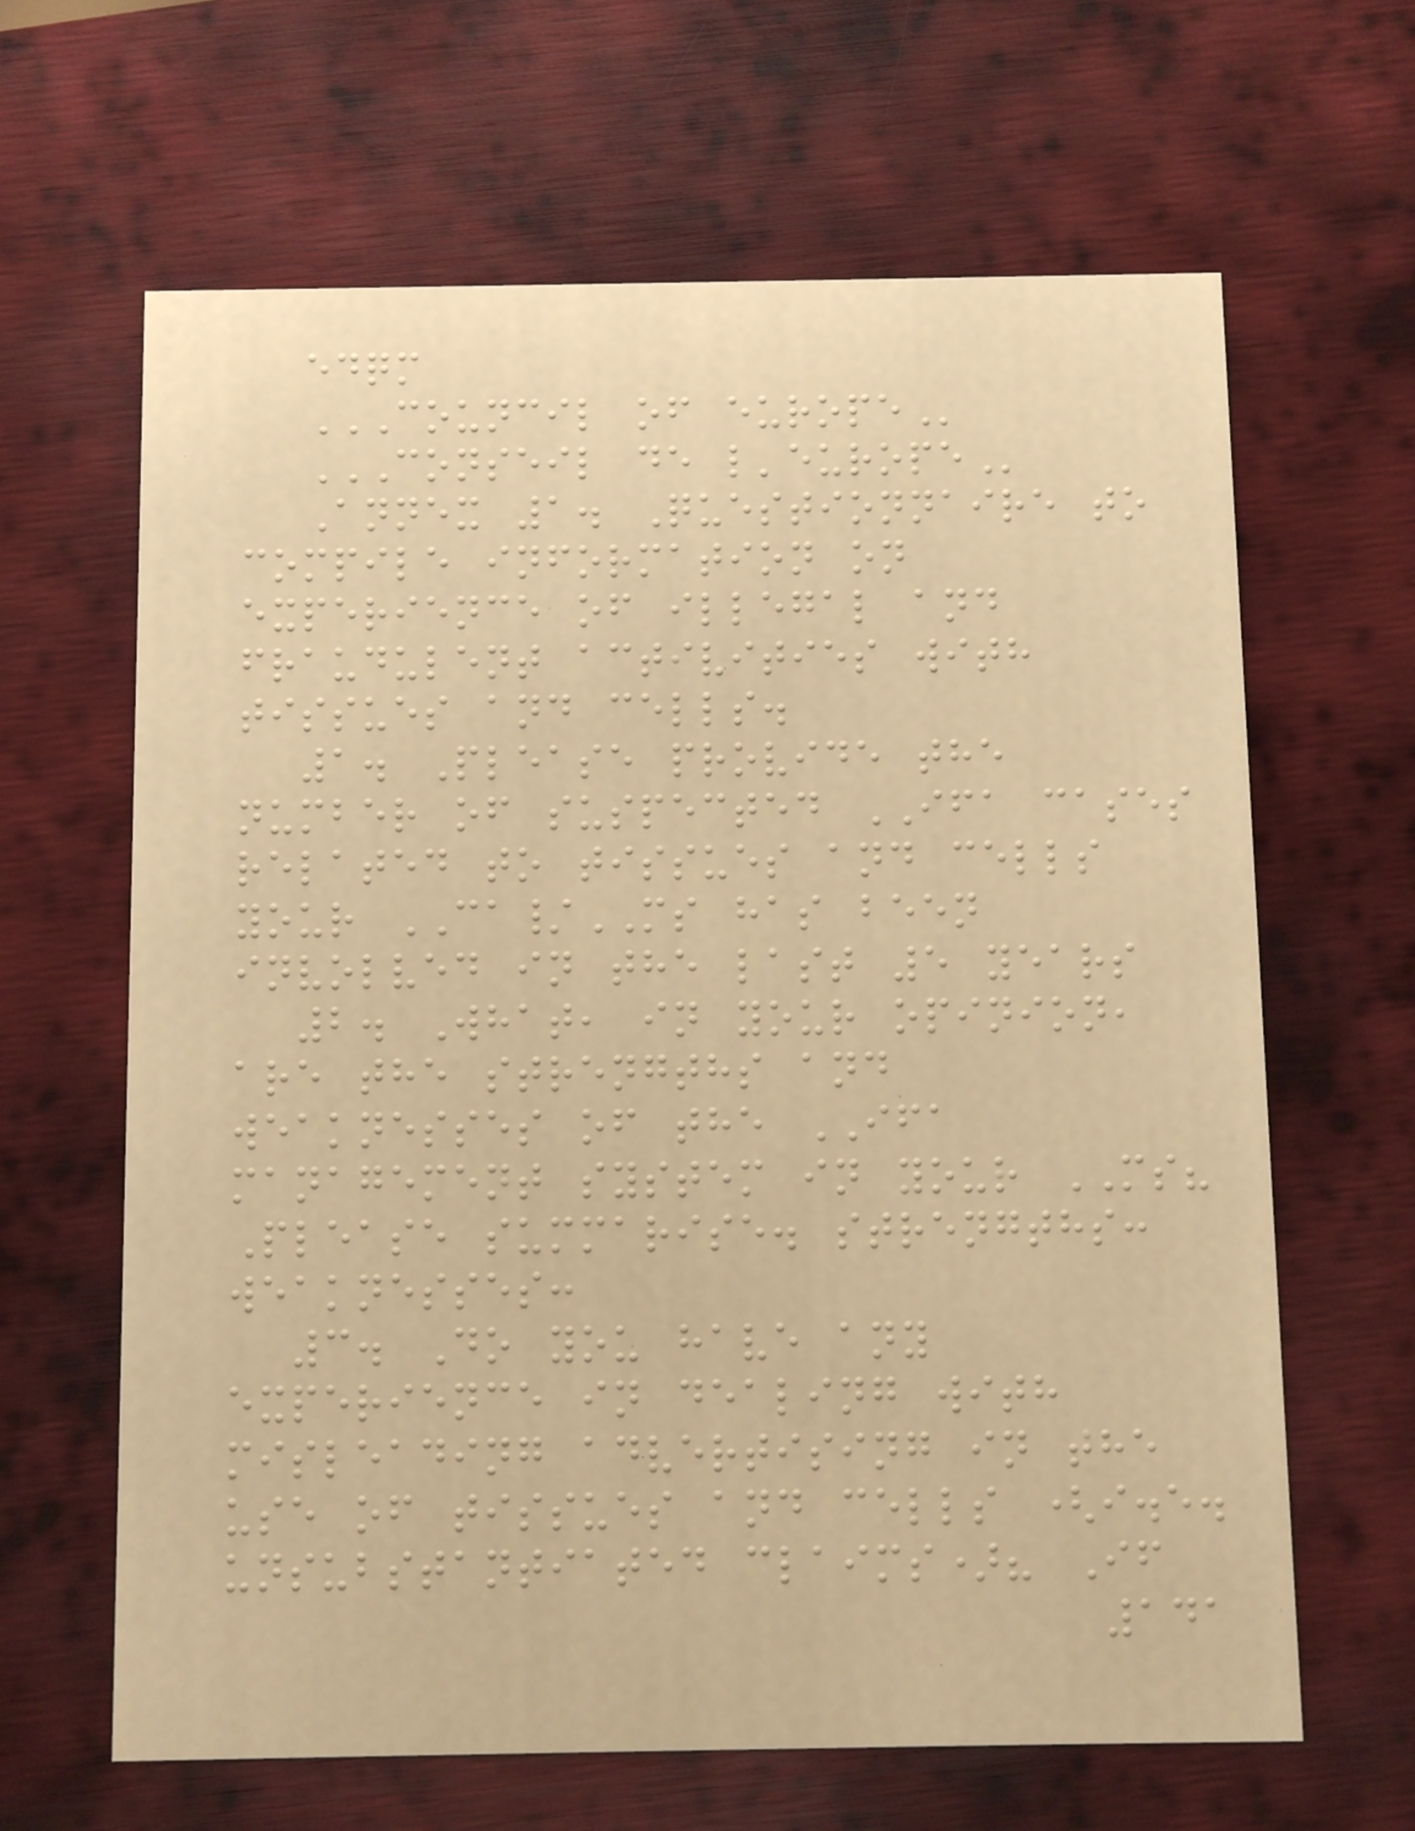edqm
COUNCIL OF EUROPE
CONSEIL DE L'EUROPE
Annex 1. Questionnaire to
compile information on
experience of illegal and
fraudulent activities with
tissues and cells.
1. Please provide the
number of suspected IFA cases
related to tissues and cells
your CA/MS has been
involved in the last 5 years
2. What, in your opinion,
are the strengths and
weaknesses of the IFA
management system in your MS?
Please summarise. strengths:
weaknesses:
3. Do you have any
experience in dealing with
misleading advertising in the
use of tissues and cells (i.e.
unsubstantiated claims)? If
141
